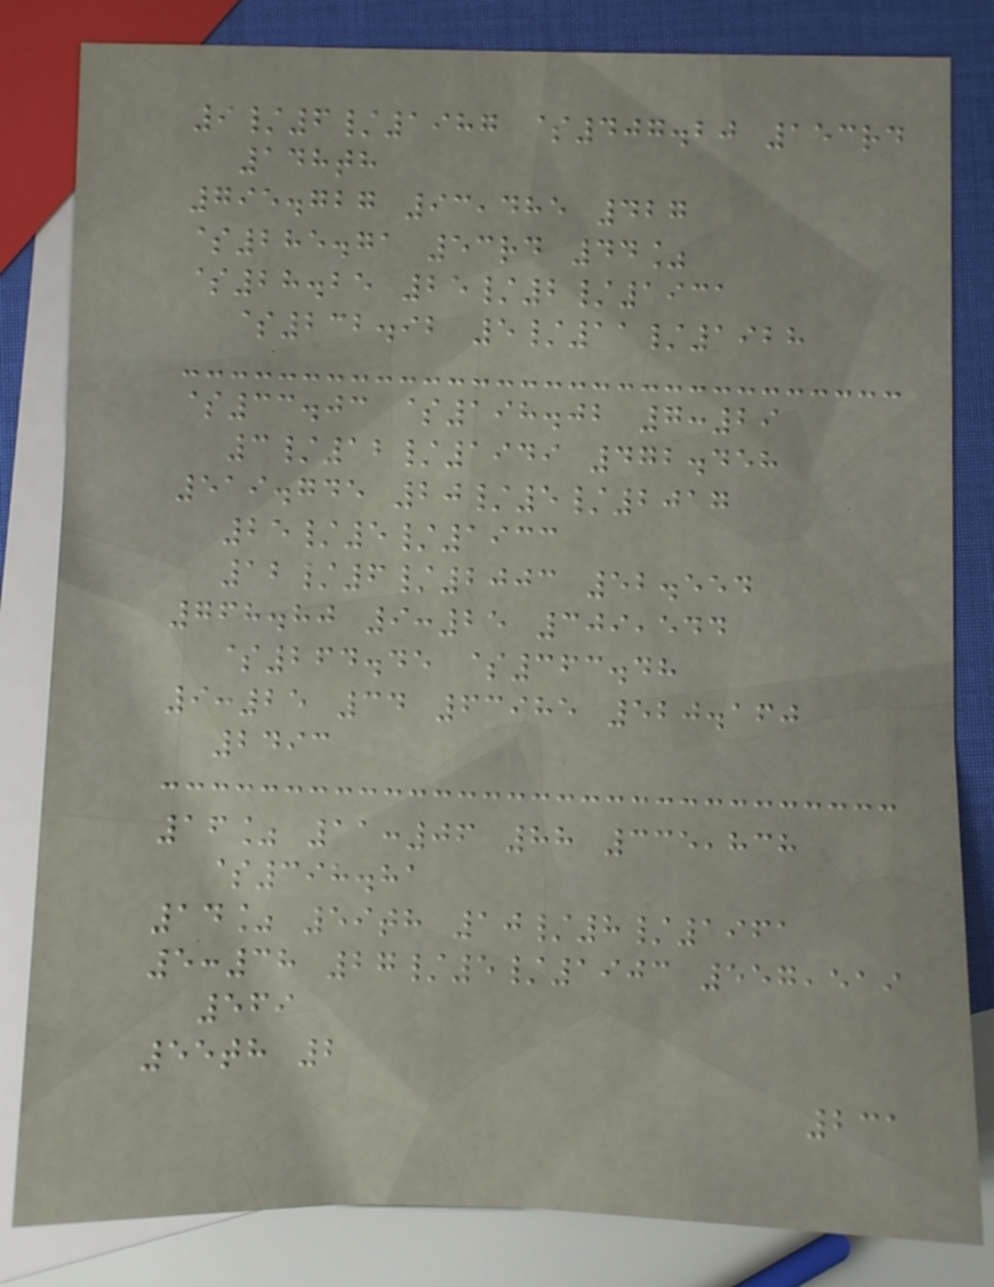9/6/1987 $407.20 153rd
148th
795.727 93,485 427
$285.71 53rd 44%
$28.25 25/2/1931
$232.92 5/11/1928
$33.03 $198.02 7:29
3/12/1949 472.458
519.745 20/5/2017
25/5/1933
12/6/2003 52.554
768.80 9:25 309,544
$264.45 $363.48
9:25 34 63985 520.160
2493
16% 11:06 88 335,838
$398.81
14% 59th 10/8/1961
5:38 27/5/1903 557,519
569
55th 2
231
